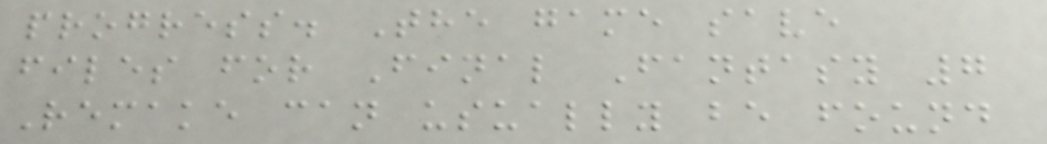progress. The game save
files for Final Fantasy 7
Remake can usually be found
